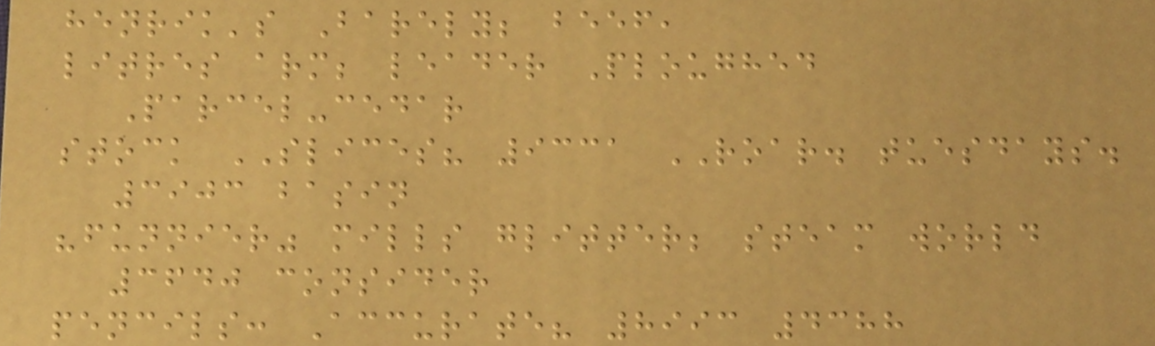henrik's Barely; beef,
litres arm; leader Ploughed
Parcel-cedar
stock SLICES? 9331 ROAR. tuesdays.
3903 basin
"funnier" mills glitter; steam world
3640 consider
pencils: Accurate? 8993 4388
